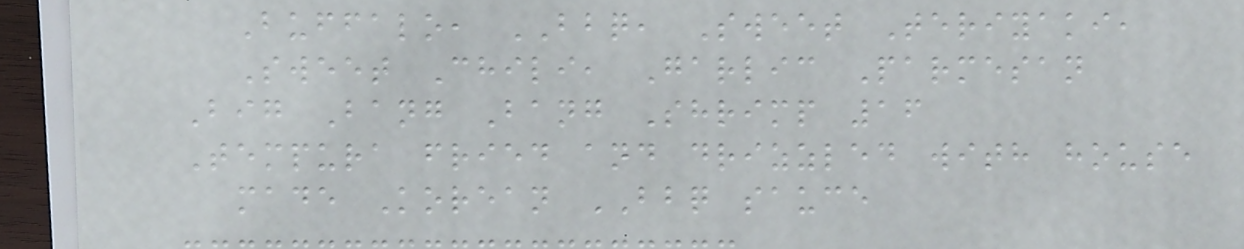Buffalo, BBQ, Sweet Teriyaki,
Sweet Chili, Garlic Parmesan
Big Bang Bang Shrimp 16
Tempura fried and drizzled with house
made Korean BBQ sauce
